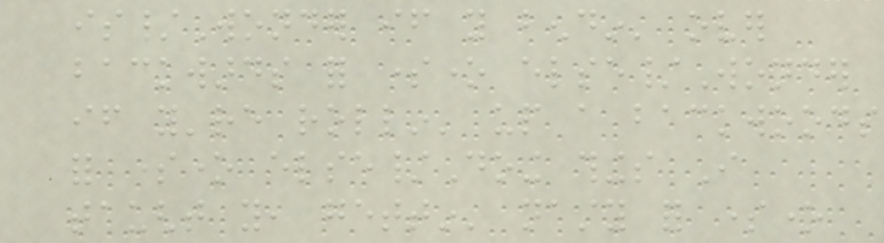is/Wonder if you bendin' over
backwards for someone else/Wonder
if you're rollin' up a backwoods
for someone else/Doing things I
taught you, gettin' nasty for someone
